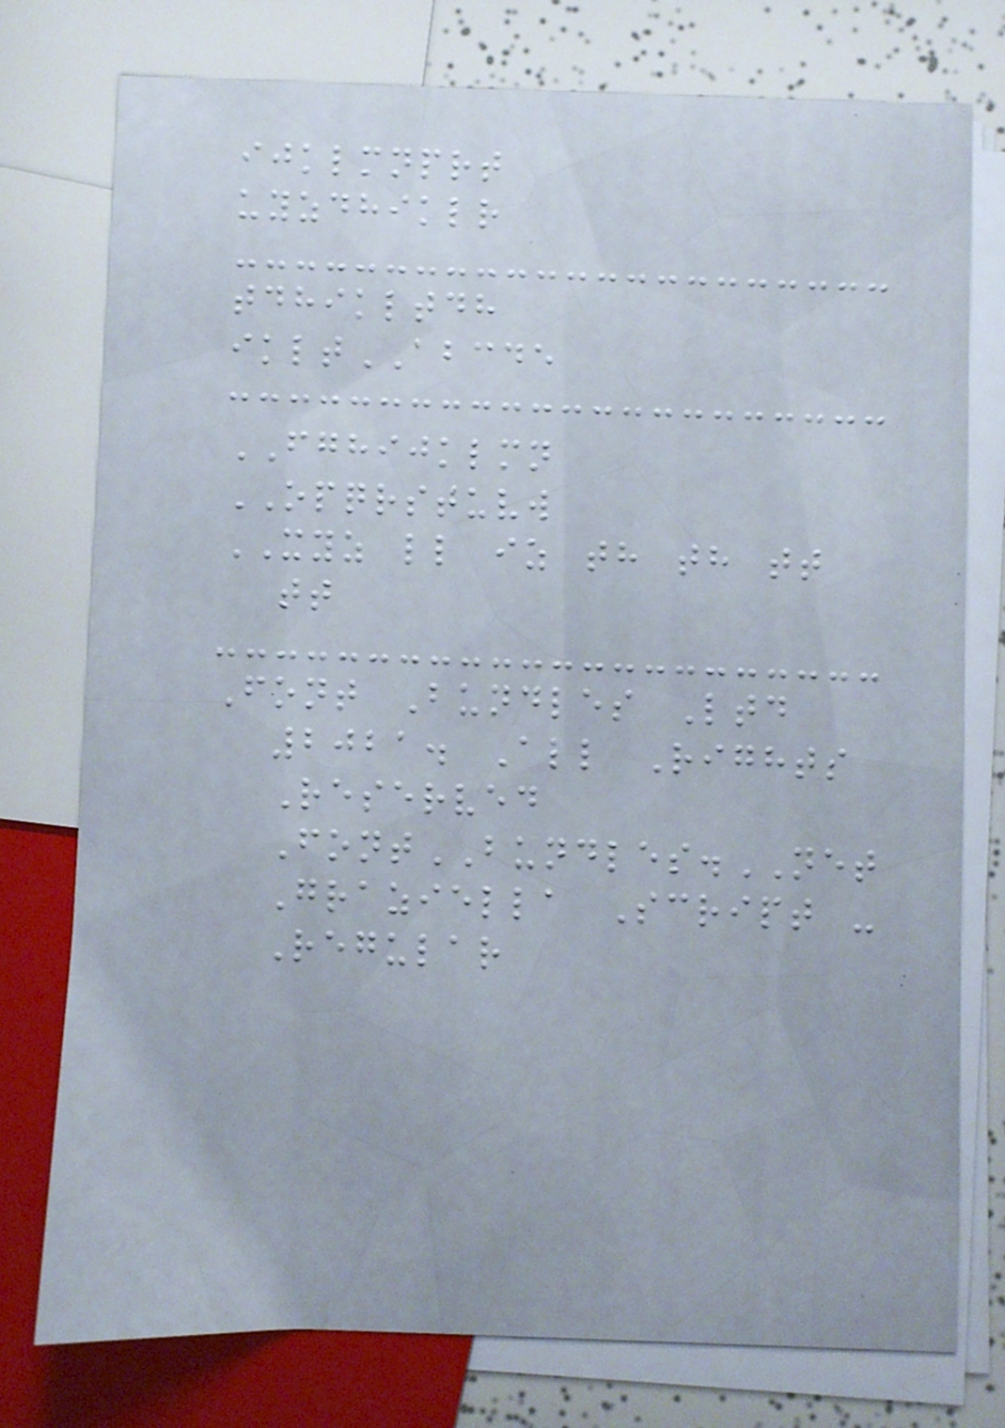ijklmnprt
uyzdhiklr
tdhikltdh
ikltABCDE
FGHIJKLMN
OPQRSTUVW
XYZ ll iz th th tt
tt
Font Bundles Ltd
2021. All Rights
Reserved
FontBUNDLES.NET
Graziella Script -
Regular
